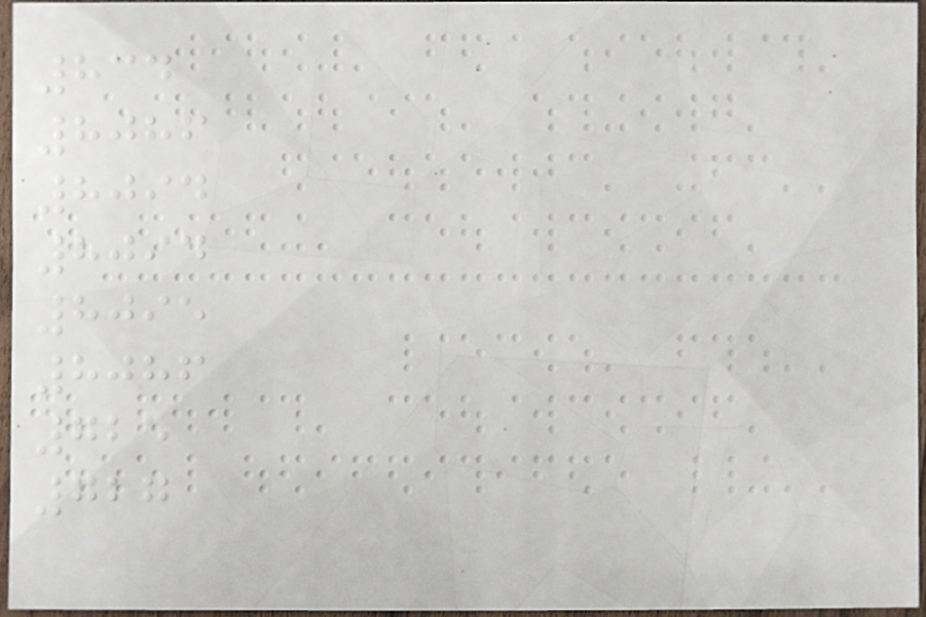834
8086
8094
8094
8095
8086
725
727
